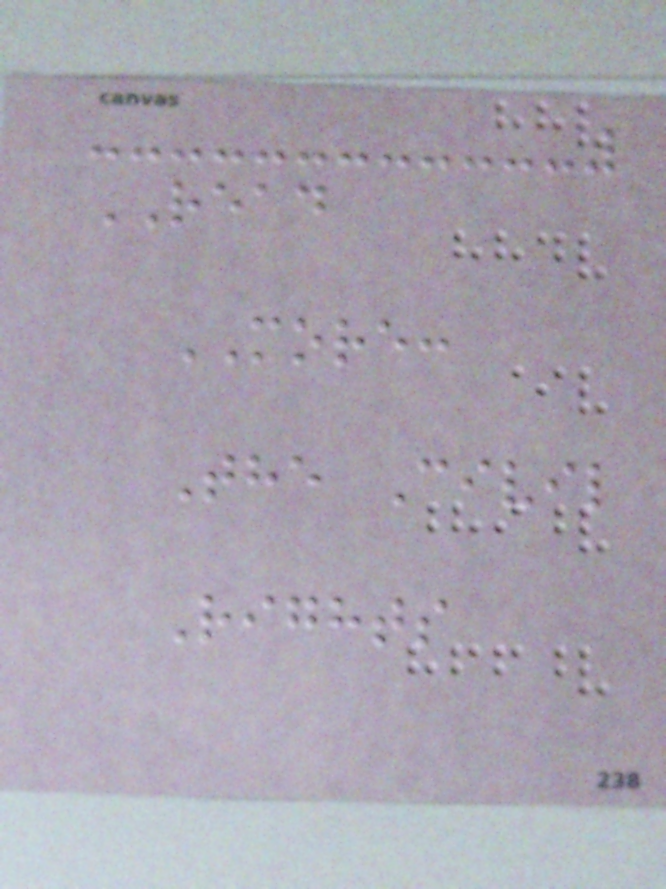READ
MORE:
The Civil
Rights
